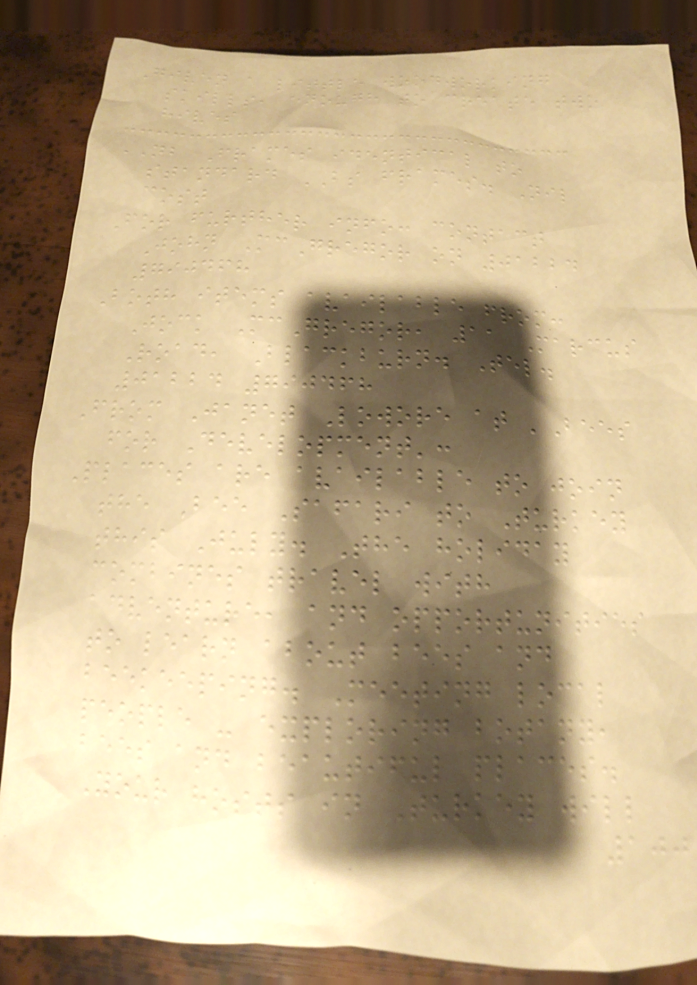Given a little woodworking
skills, enough to create two
hives
NB Frames identical to
standard BS frames. Nil
cost
For further info: contact
John McGregor on 01224
790468
Both items available from:
Jock McGregor, 11 Marcus
Road, Blackburn. Tel.
01224 790468
From Janet Lowore at 'Bees
for Development':
Places are available to join
the Bee Safari to Turkey
this July. The holiday
combines travel with
adventure, and opportunities
to learn about bees and
beekeeping. Meeting local
people - exploring botany,
bees and beautiful places.
Your hosts in Turkey will
100
